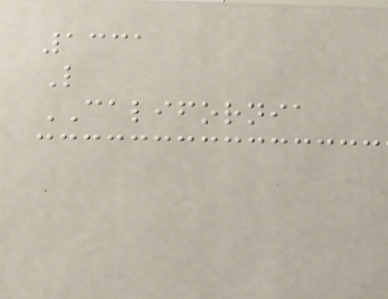1331
L
CALIFORNIA
